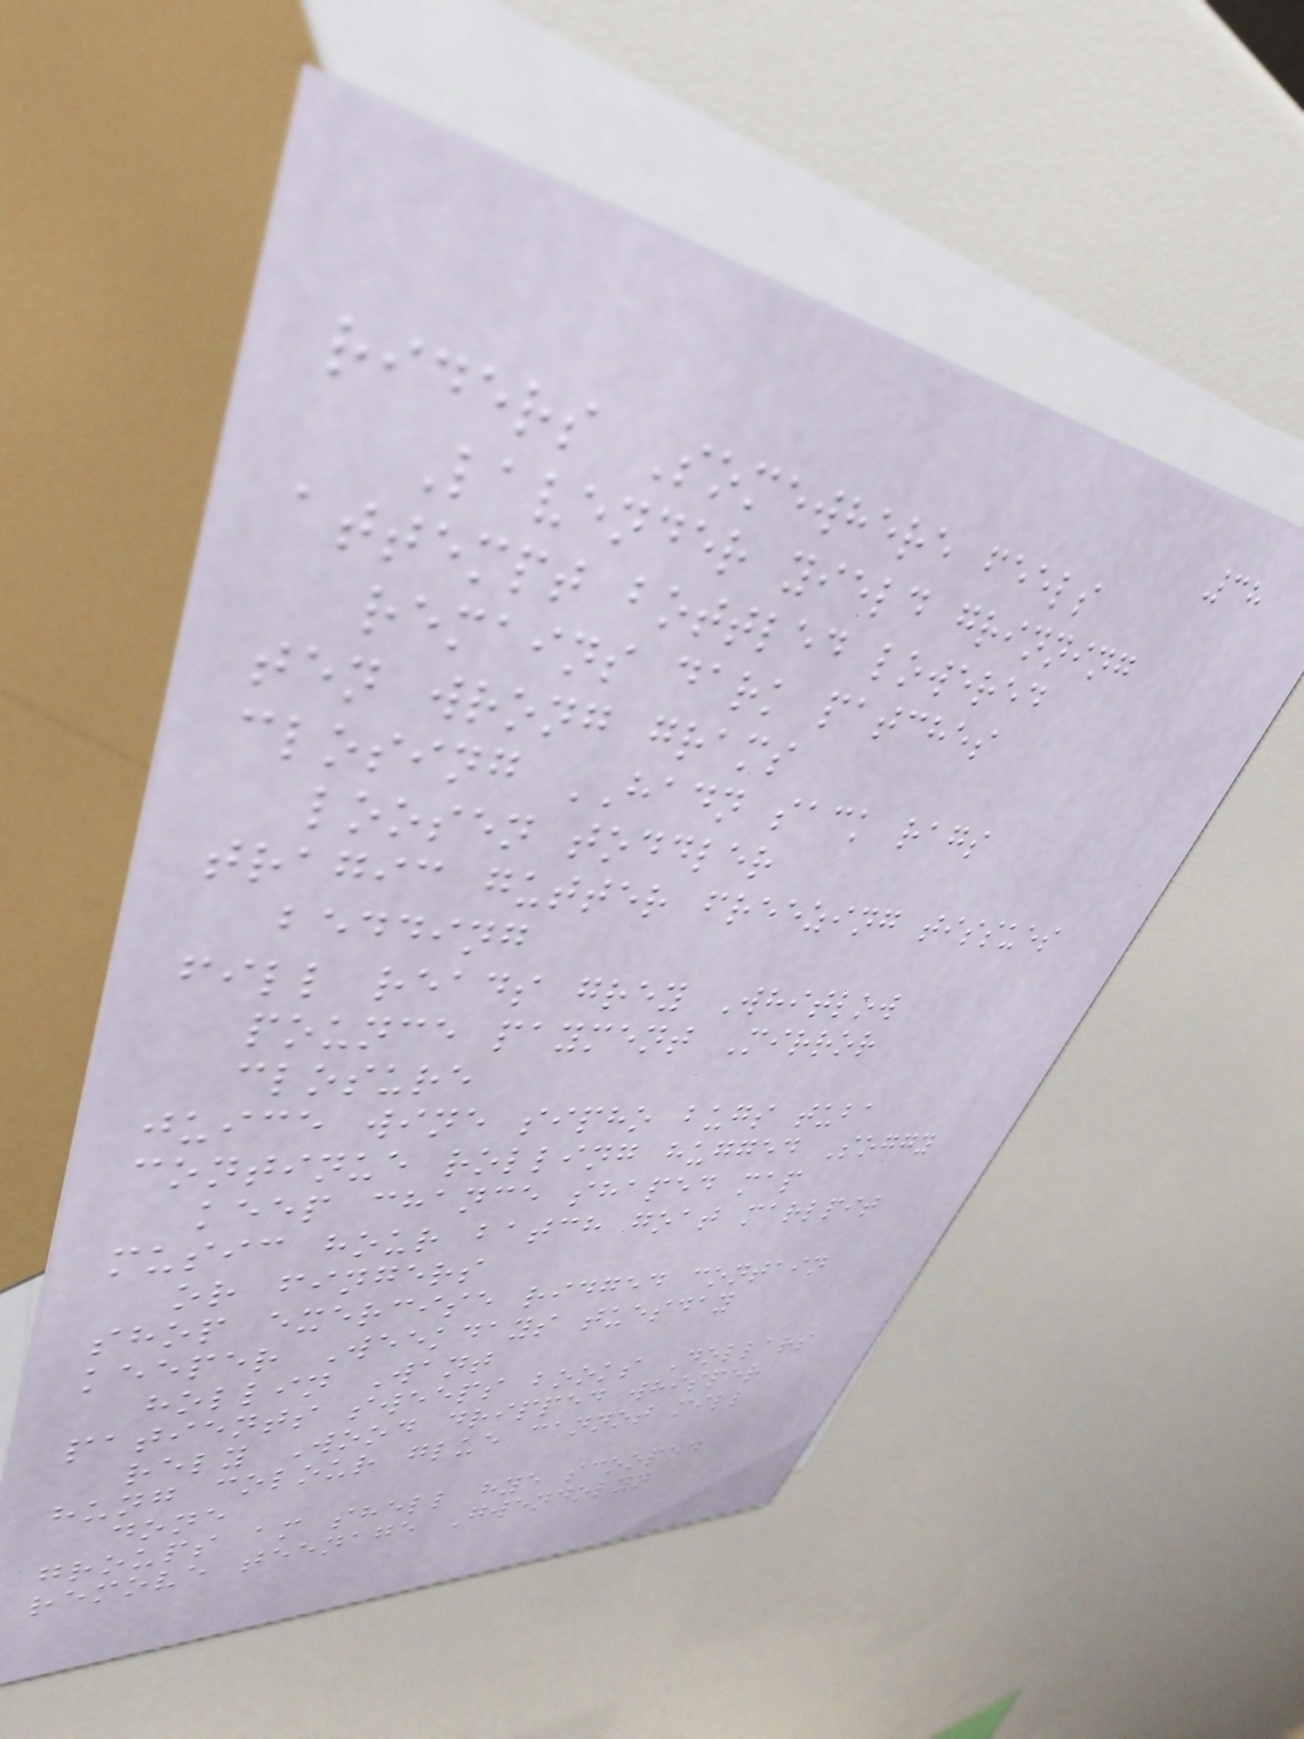38
riders Somewhere feels
Lavender yield grinning
attempt bottled lowered
remains dark patches
ten wrong grams
closing HADN sack rags
loosen toddler
tragic gutter freezing tissues
bedding
fill reads grey Whitlow
pounce payment Mirror
closure
juice wine sipho bugs tuba
continue rolling hugged Soggy
keep chance shaped map
music hour batch goat marlpit
or fingers
shop exercise ridged contain
keeper Weekdays tuesday
hollin Want
patients sweeps books Dollars
rely Wood dripped whisper
hung colour glue cannot mill
done
groups am shell hye scooped
remove teenage Gwendolyn
